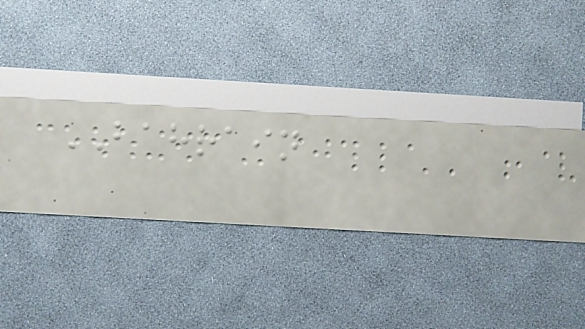BAHRAIN
